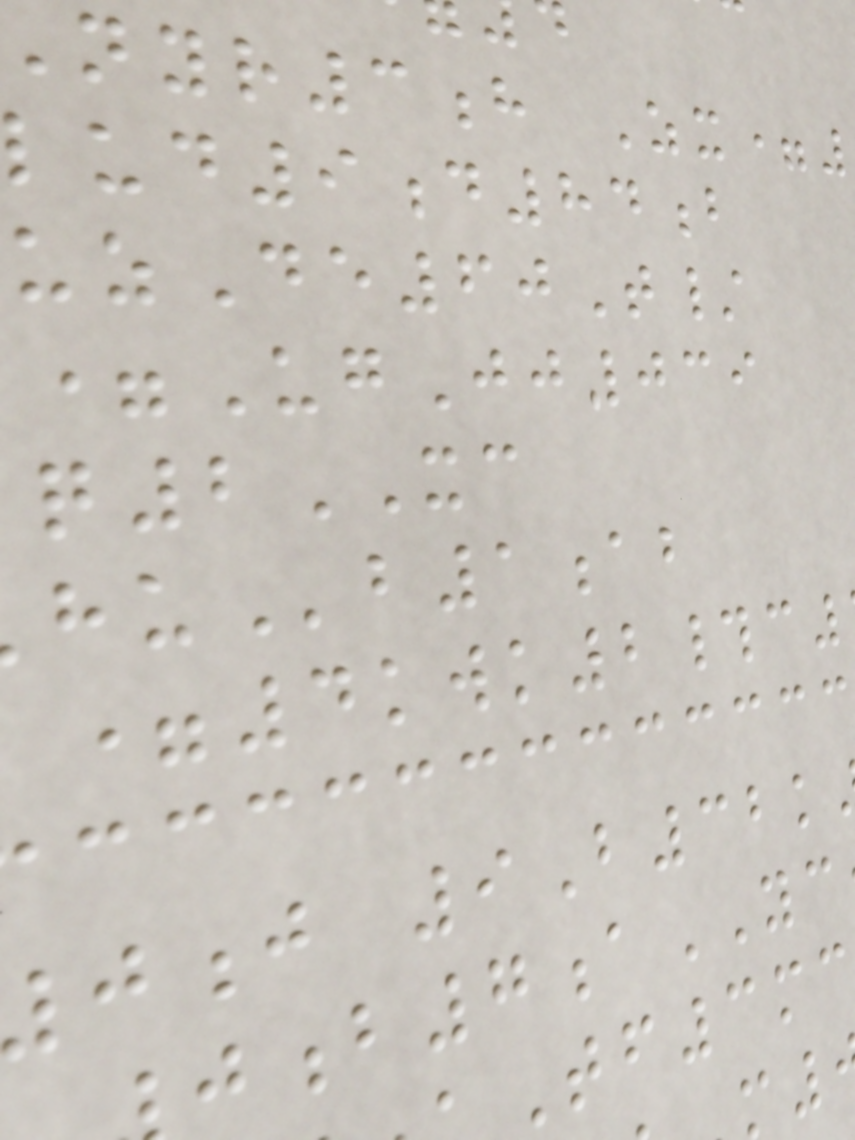nyr3h Zx=
lud9d84b
zDe60T/
=UgJj039
q2XC
b1ab
=4kwk2#c
j 9B32k
Tf3mc
